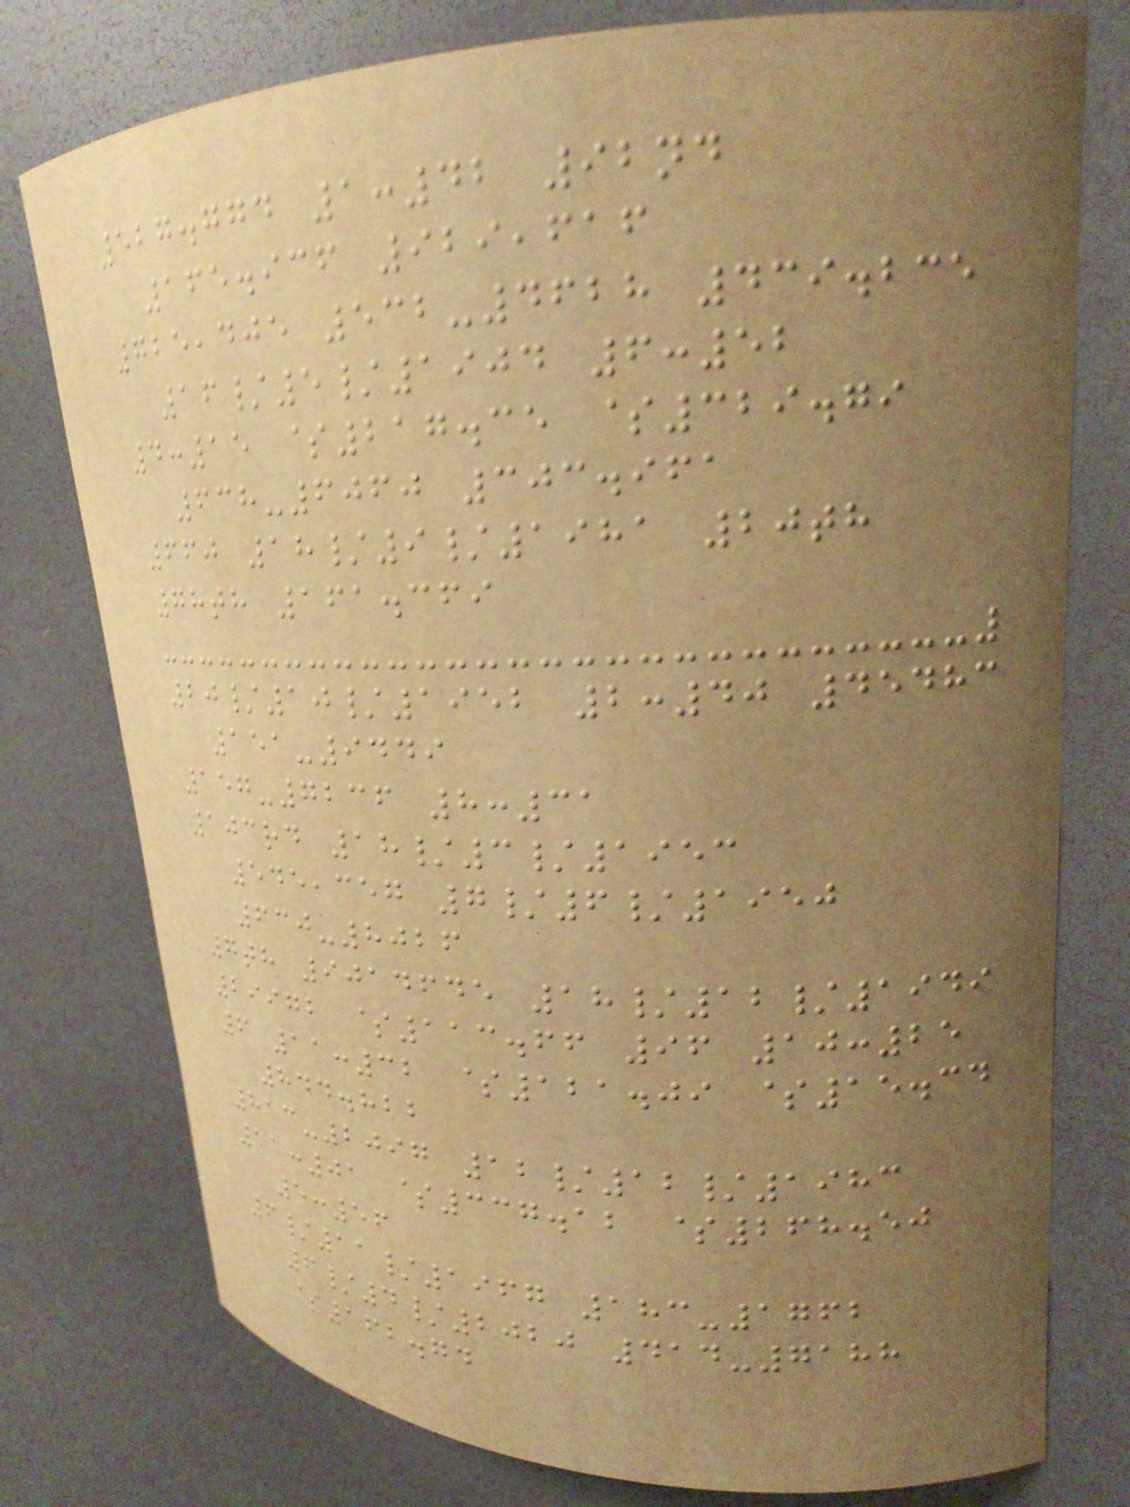527.774 1:42 92nd
165.936 929,616
725,405 532-4628 439.235
16/5/1904 6:52
4:15 $217.35 $329.79
638-6060 303.961
660 18/9/1981 20th
78th 161.369
20/10/1952 2:40 45483
151-9449
157-7236 8:31
103rd 18/3/1953
545,357 7/6/1950
630-8026
7th 9014645 18/12/1949
29972 $113.66 96 10:25
6 11:32 $121.09 $15.34
844.822
813-2097 12/12/1983
11:01 $337.12 $268.50
5:56
6/11/1967 183-1762
6/4/2020 414-7188
$162.74
